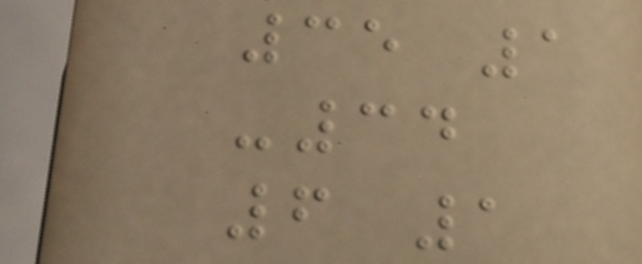35 1
-34
6 1
